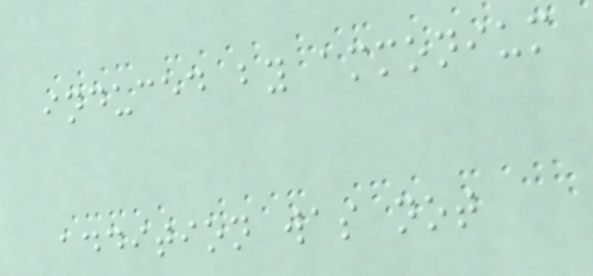induced by ammonium
addition was not
